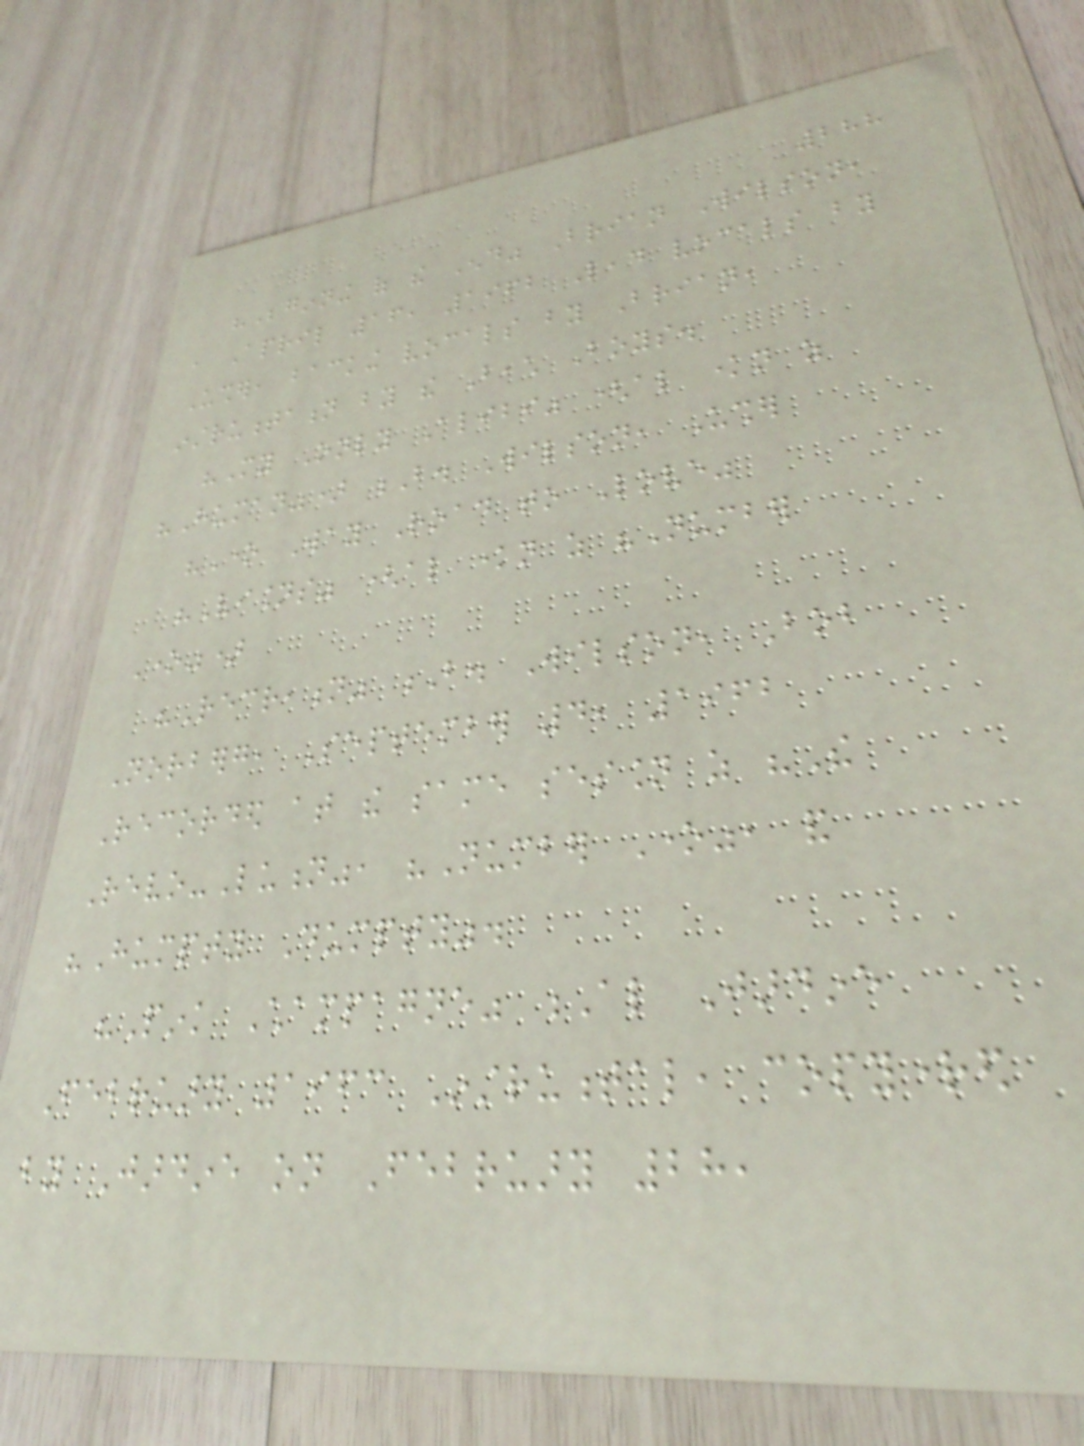288
"Beginning of the End" Brian Wilson,
, April 16, 1962 Lead vocals by
Usher, backing vocals by Brian,
instrumentation by the Beach Boys.
"My Only Alibi" (also known as
"Human") B. Wilson, Usher
"One Way Road to Love"
"Visions" (also known as "Number
One")
"Recreation" B. Wilson, Bob
Norberg, September 4, 1962
Recorded at the same session as "The
Revo-Lution", "Number One", and
"Humpty Dumpty".
"Pink Champagne" Al Jardine
February 1963 Instrumental, copyrighted
by Jardine on February 28,
